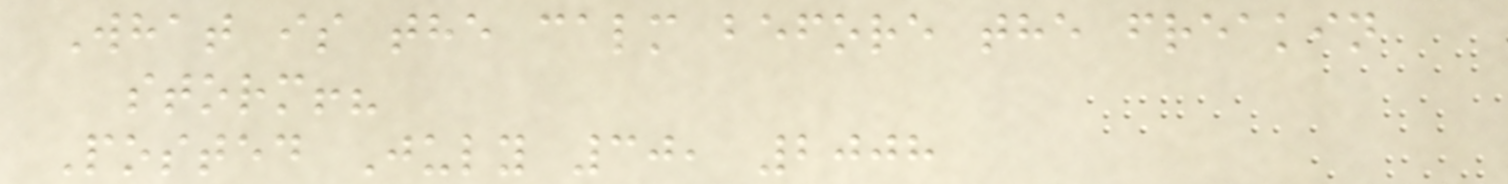What is the calm before the freakin
storm!?
Posted July 30, 2008
